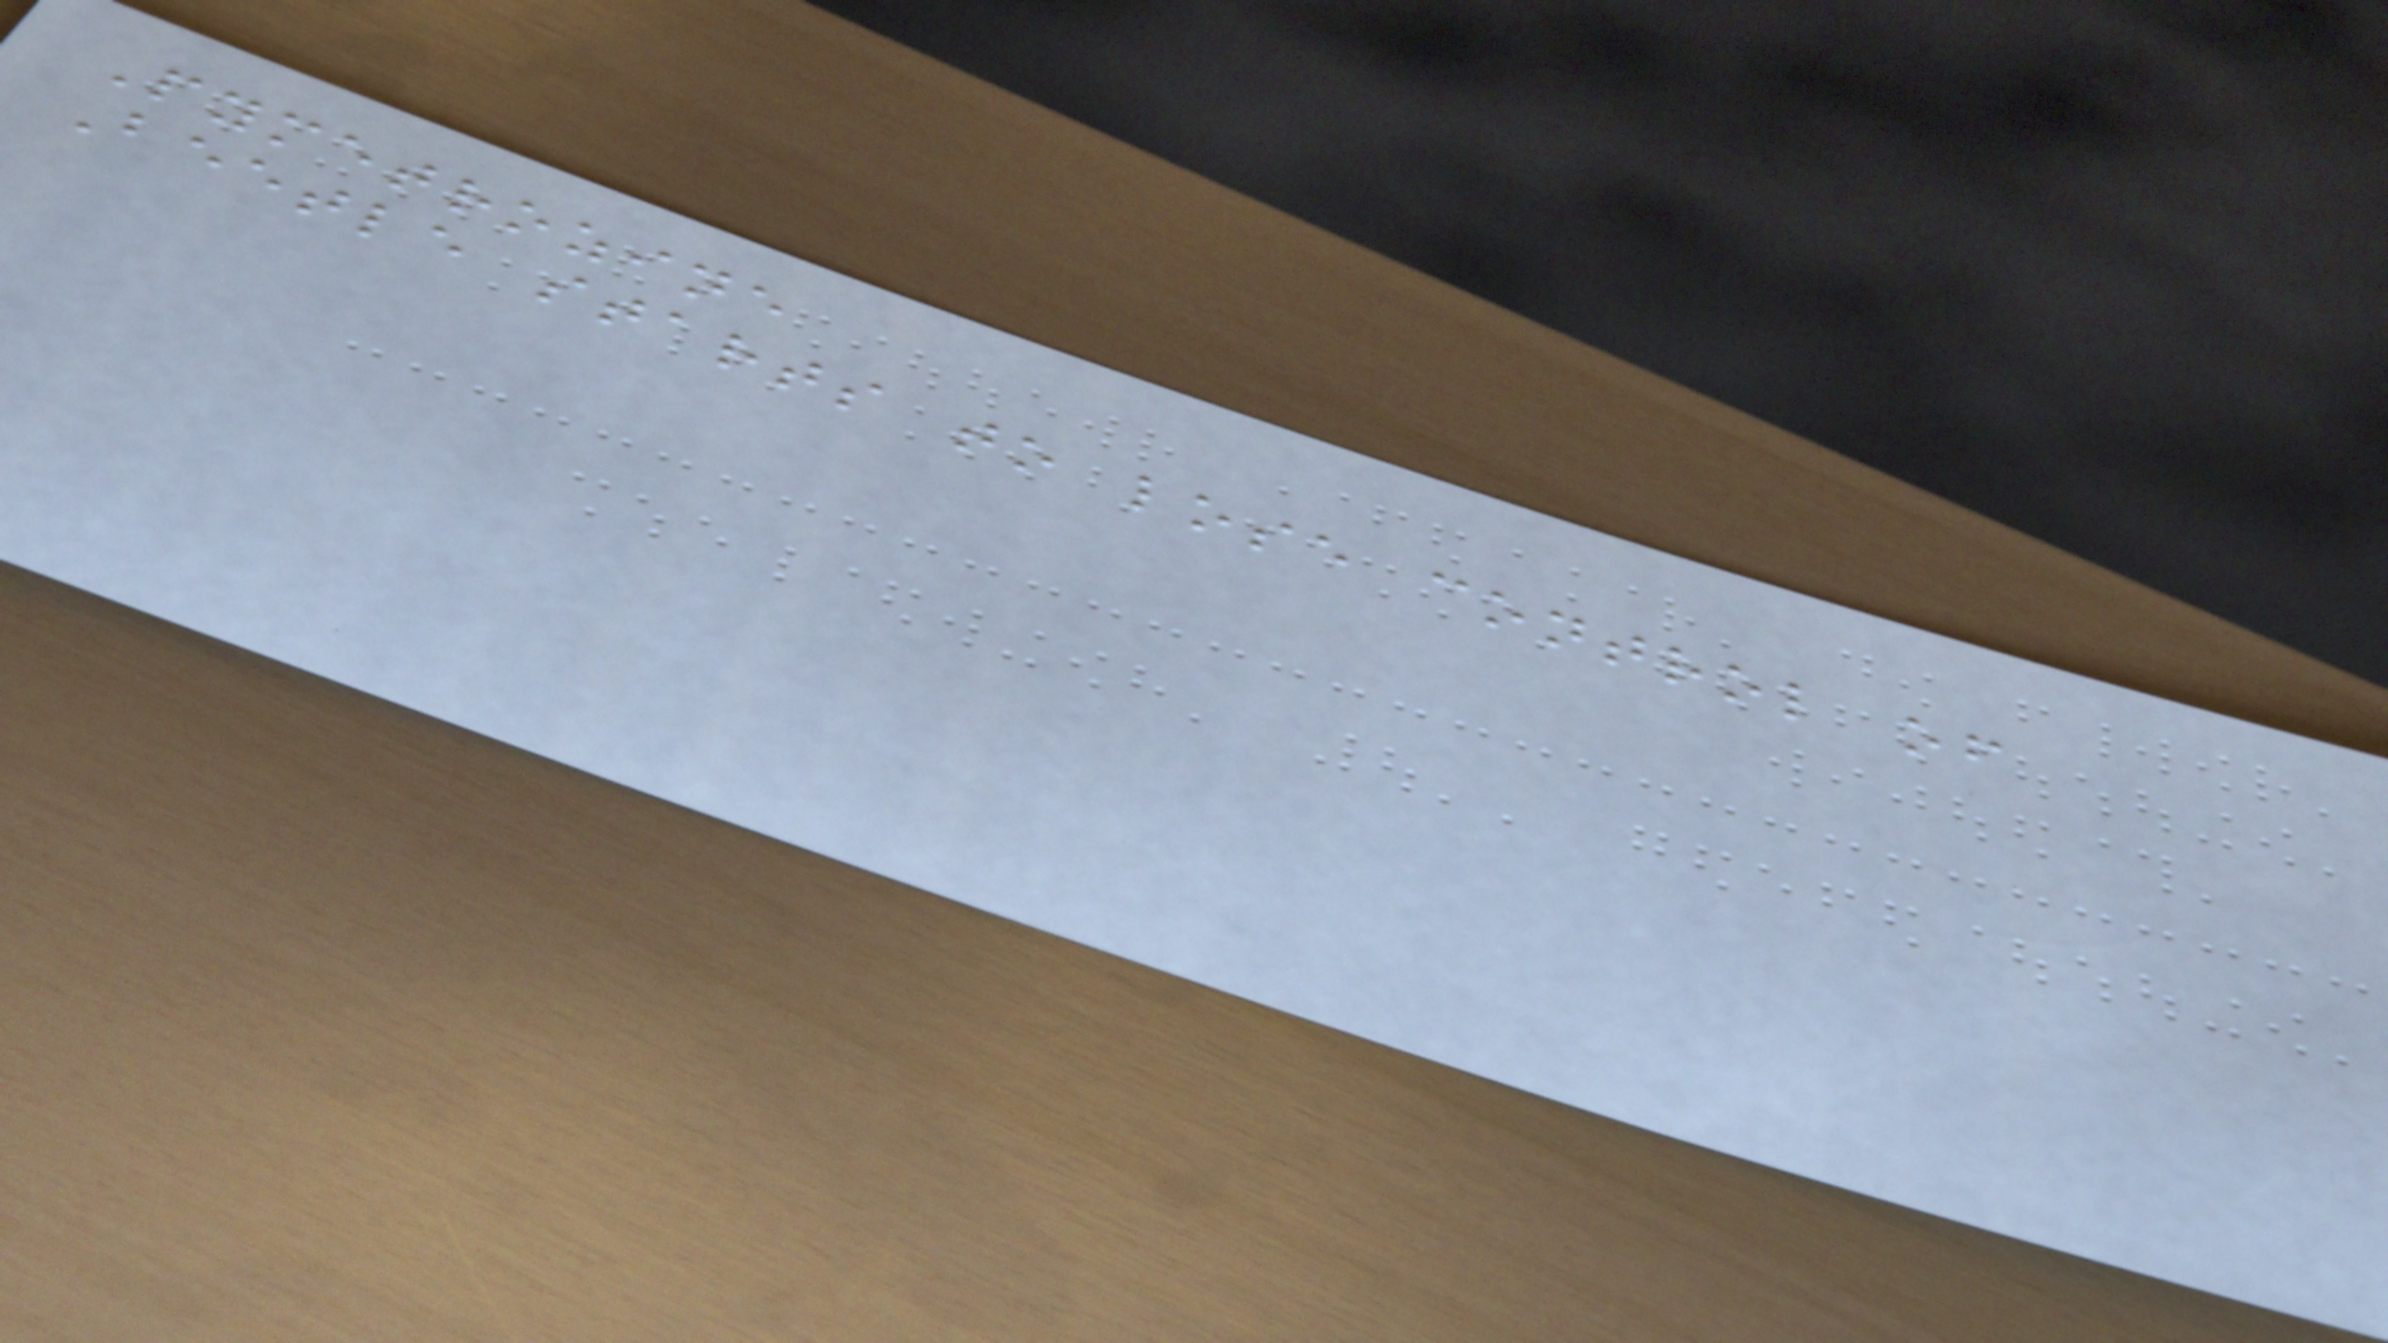Pymetrozine
Beetle starts to lose control of
